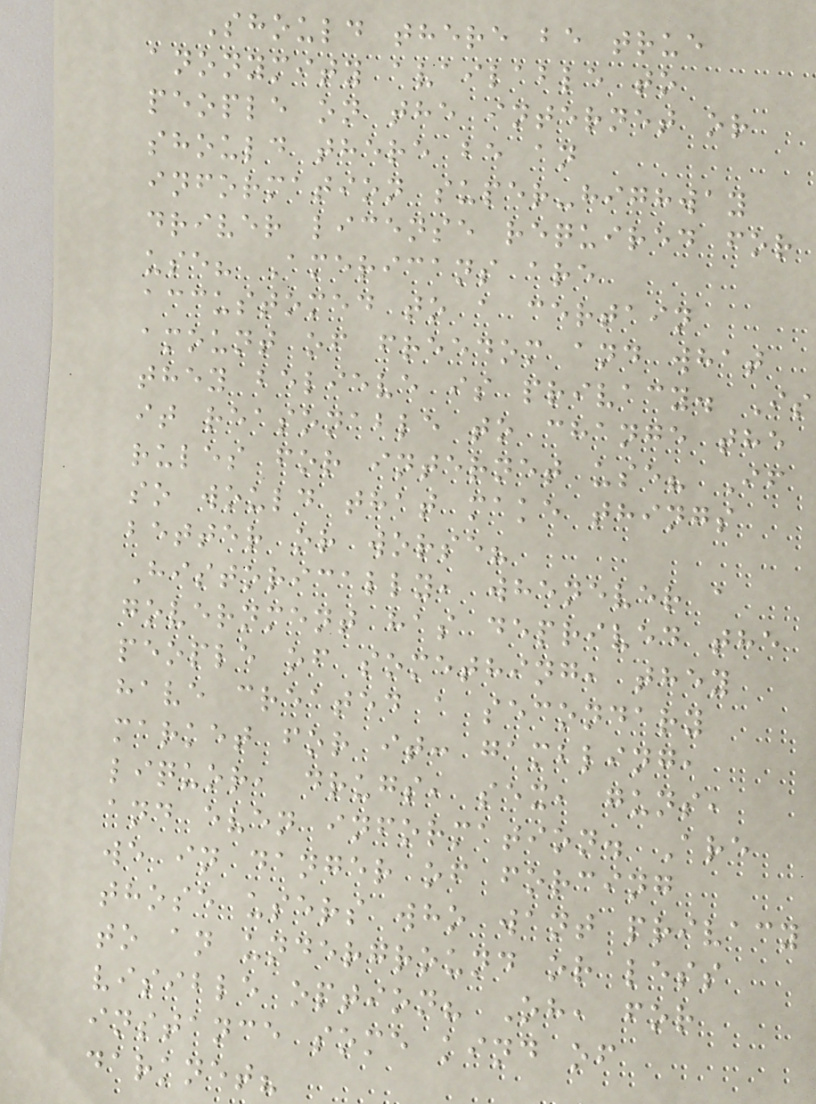Should there be true
anonymity available to
people on the internet or
should there be an
information super-highway
driver license required for
use? Americans are
accustomed to a certain
amount of freedom and what
they believe is privacy. Is
it reasonable to change the
rules for internet use? If
so would that make things
better or worse?
Historically, whenever a
government has deprived the
people of something, they
have created a secondary
market for it: gambling,
liquor, drugs, sex, guns,
and even information. Are
we in danger of forcing
those users who want privacy
to an underground or less
visible option? Oh, for
instance some kind of
darknet?
